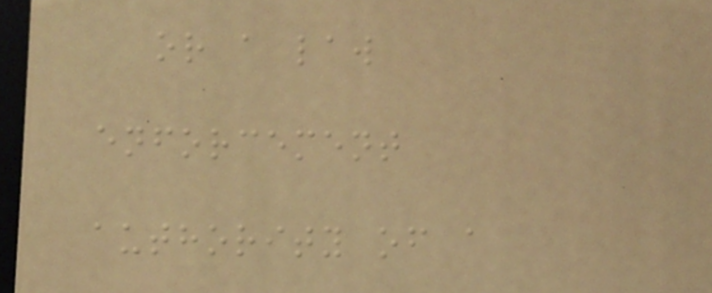or a law
enforcement
authority of a
